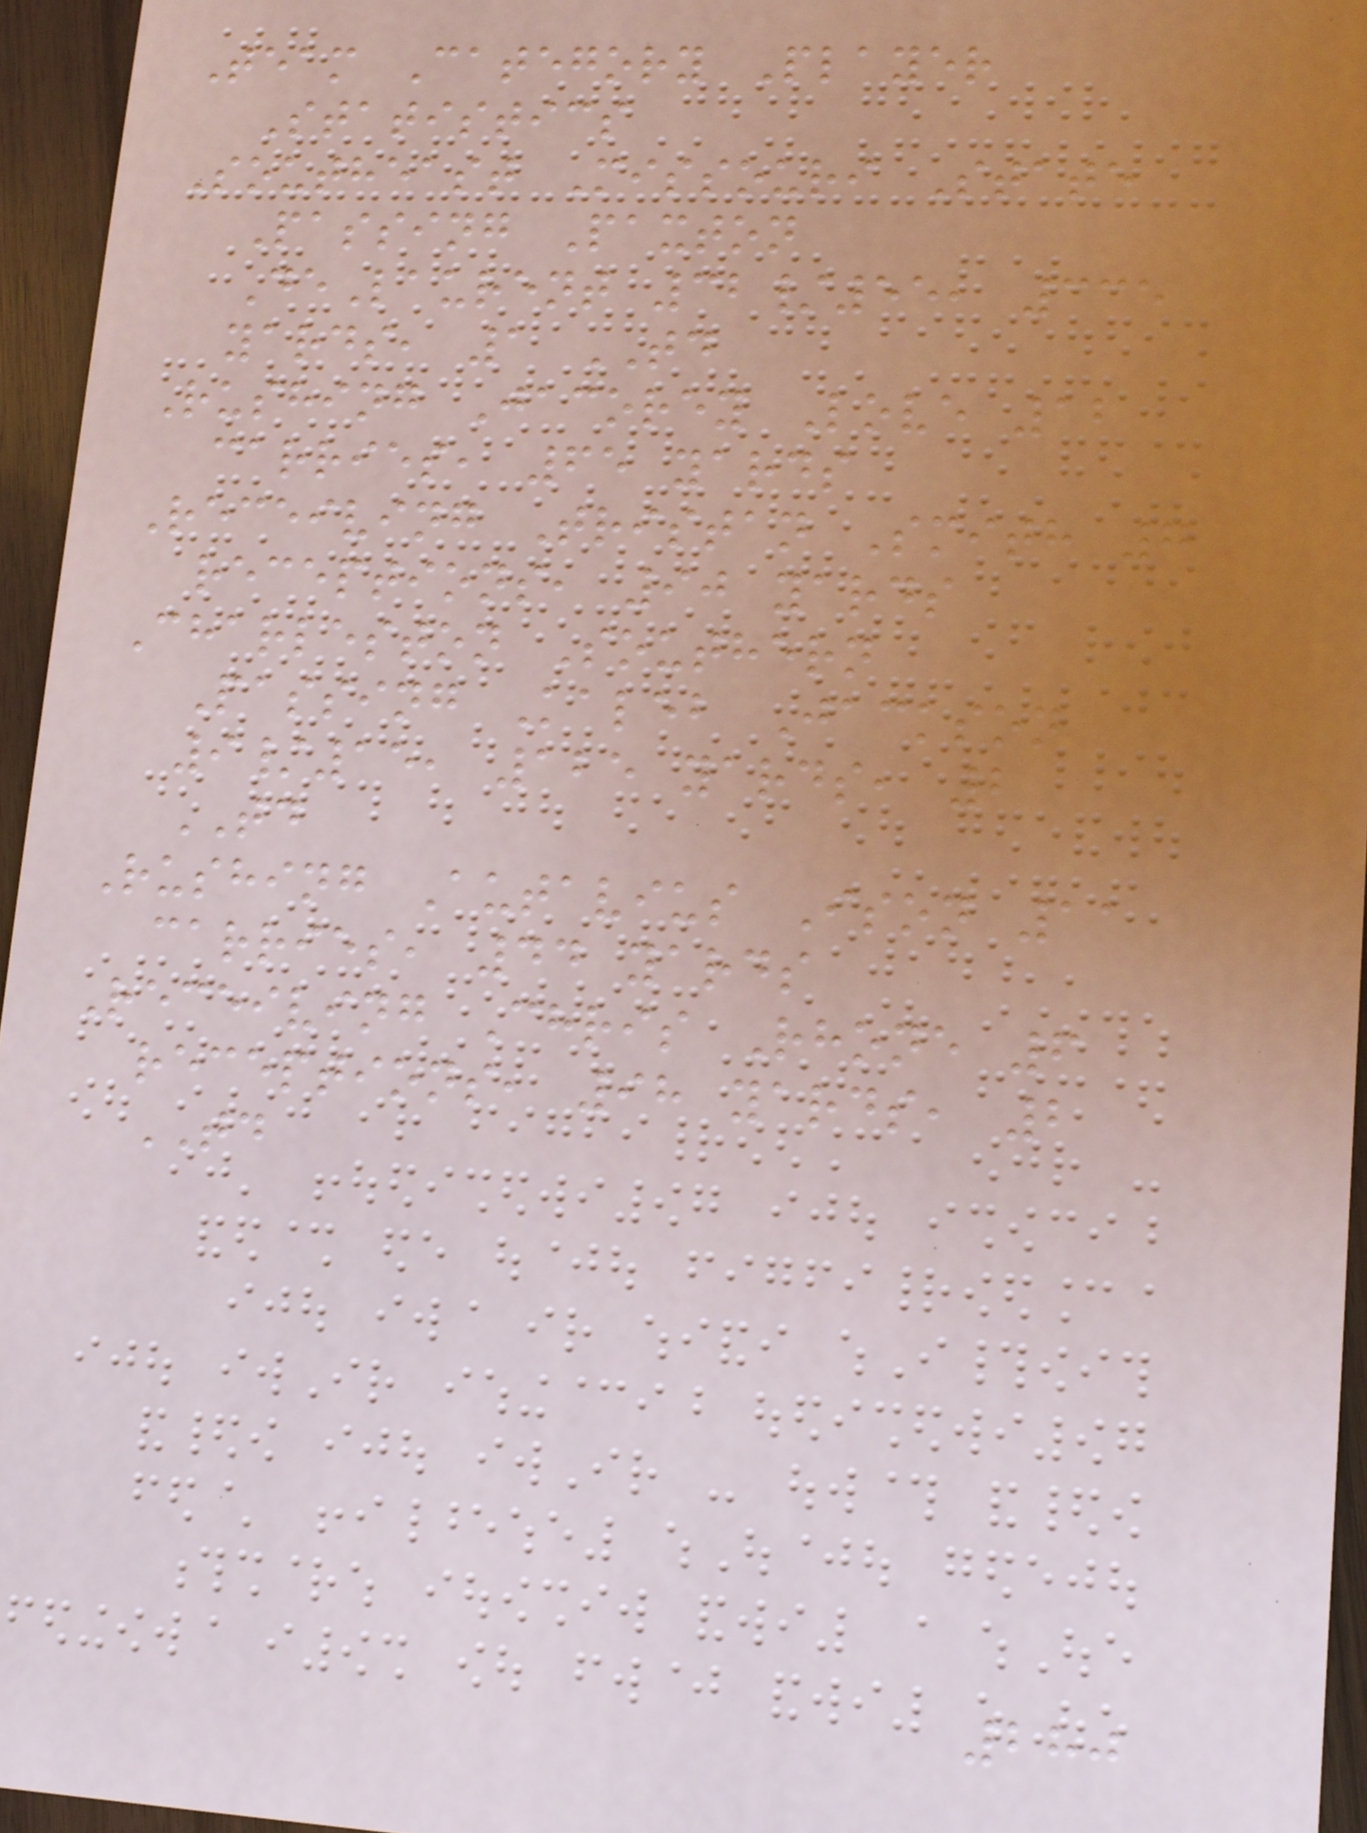Team Category Player
Statistics
Southeast Missouri State
Passing Paxton
DeLaurent 32/55, 335
yards, 1 TD
Rushing Jacorey Love 12
carries, 65 yards
Receiving Tristan Smith 7
receptions, 90 yards
Charleston Southern
Passing Kaleb Jackson
9/15, 125 yards, 2
TD
Rushing Autavius Ison 11
carries, 44 yards
Receiving Chris Rhone 6
receptions, 98 yards, 2
TD
280
